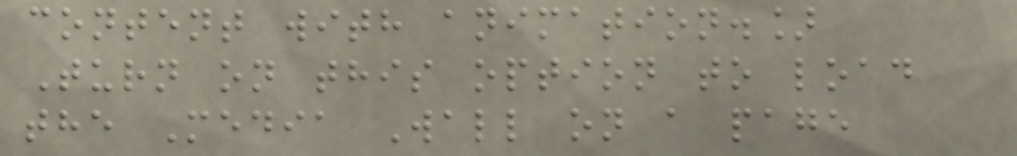content with animation.]
Turn on this option to load
the Media Wall on a page
